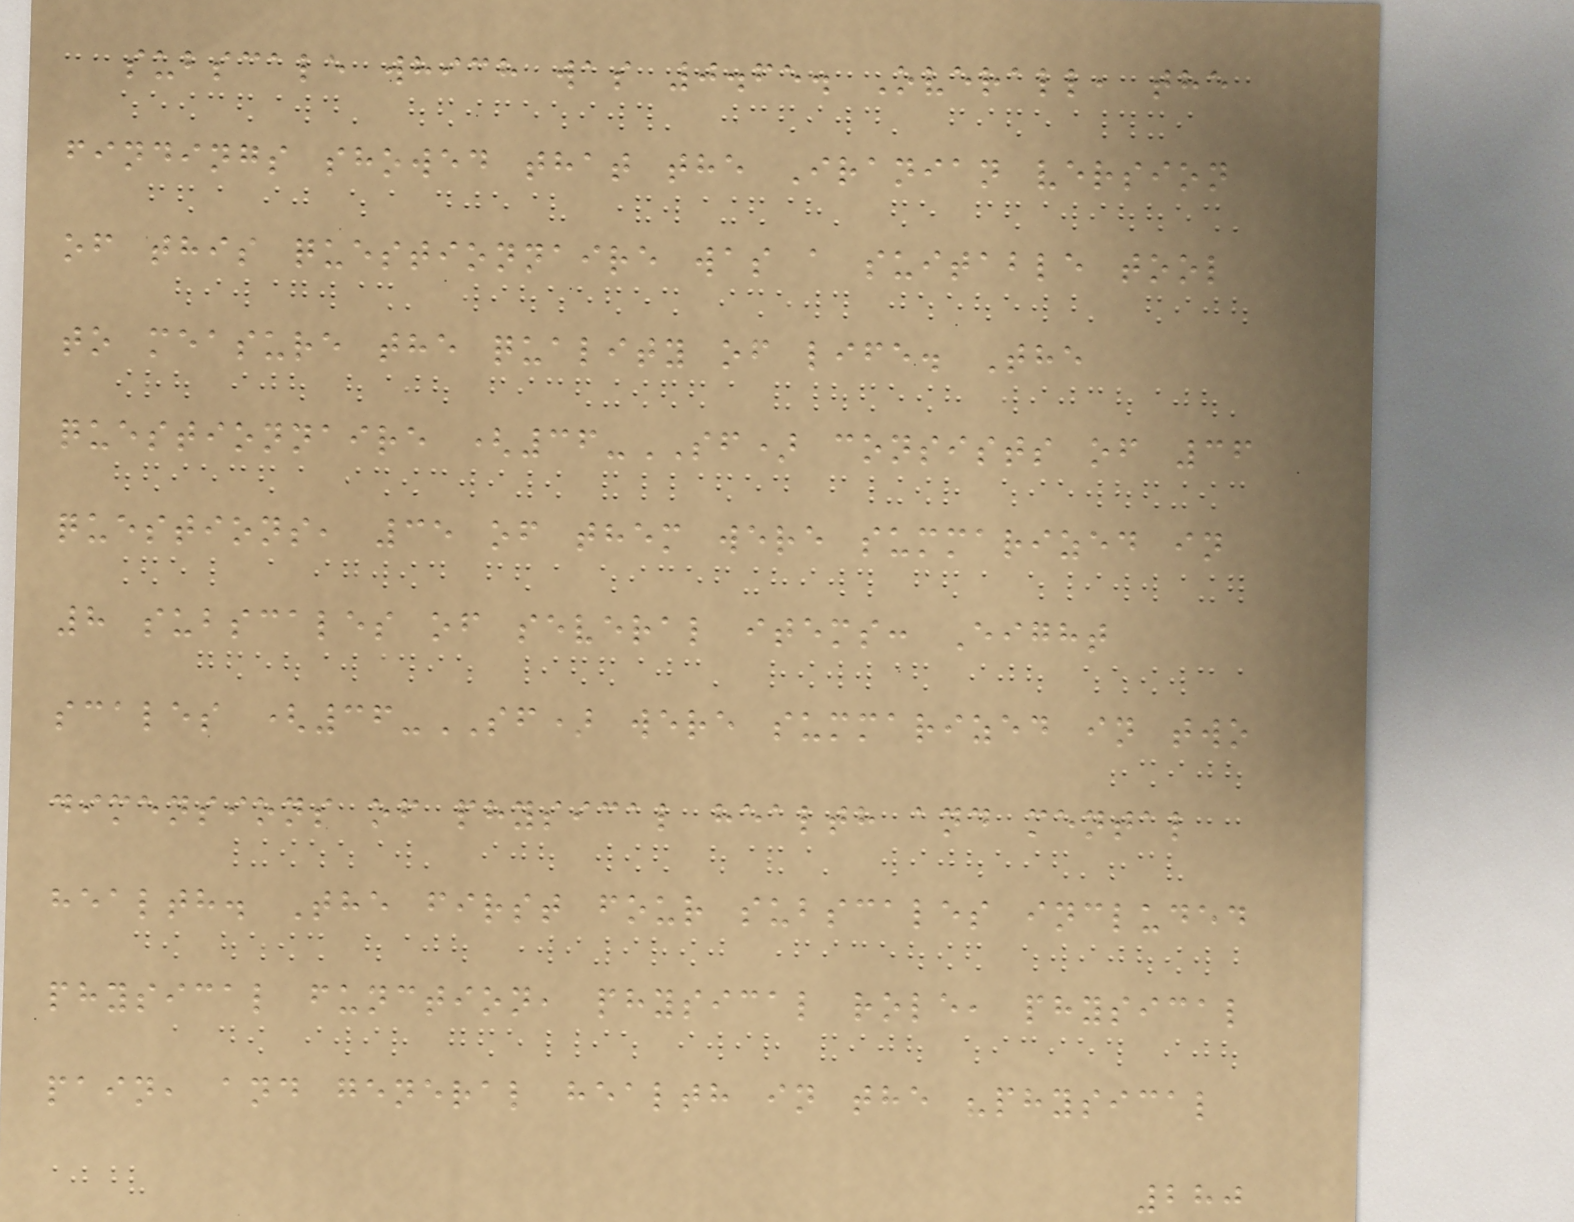subscale which was 0.65. Overall, the
findings showed that the Iranian version
of this questionnaire was a suitable tool
to measure the quality of life. The
questionnaire (36-SF) consists of 36
questions, 35 of them were summarized in
8 subscales of several items: Eight
scales (36-SF) were summarized in two
dimensions of physical health and mental
health. The first four subscales included
physical function, physical role, physical
pain, and general health in the "physical
280
